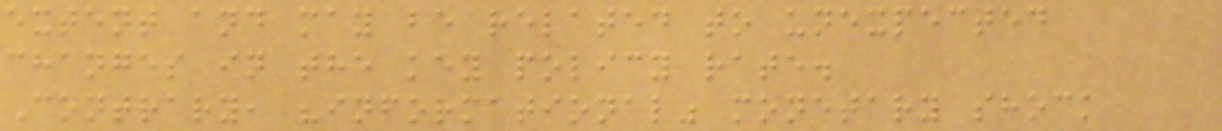extent and may be related to unexpected
changes in the key policy rate.
Contrary, "informational" monetary shock
